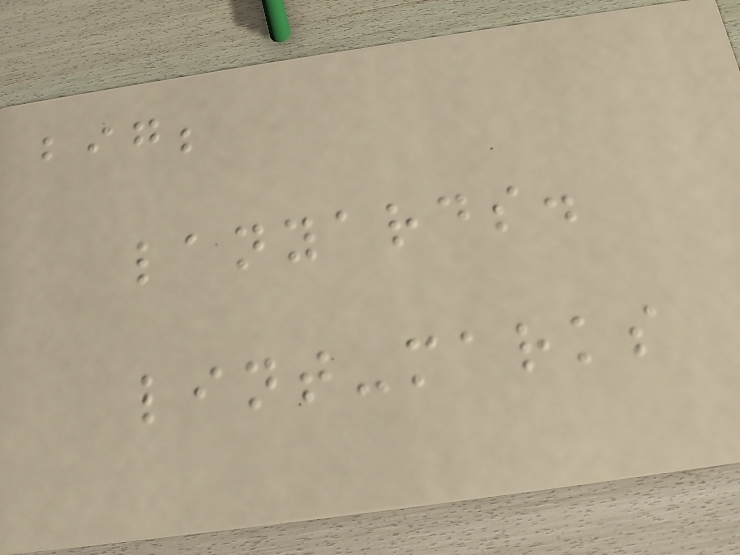big;
lanyards.
lint-marks
